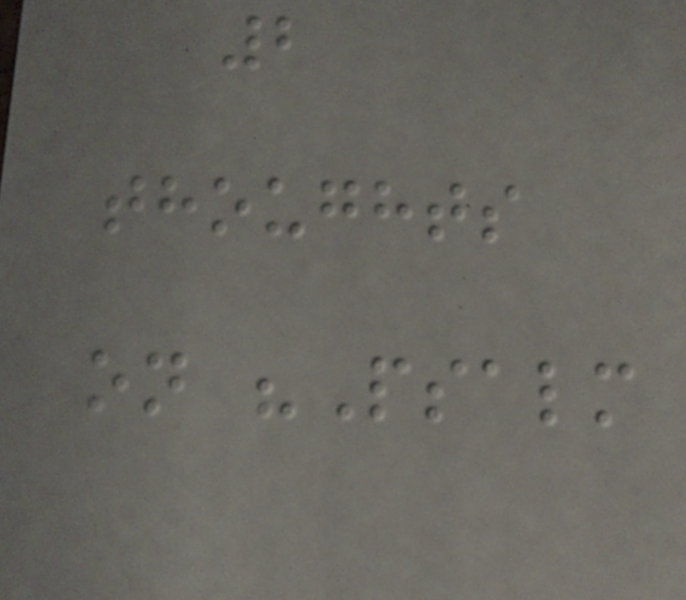2
thoughts
on "Psalm
